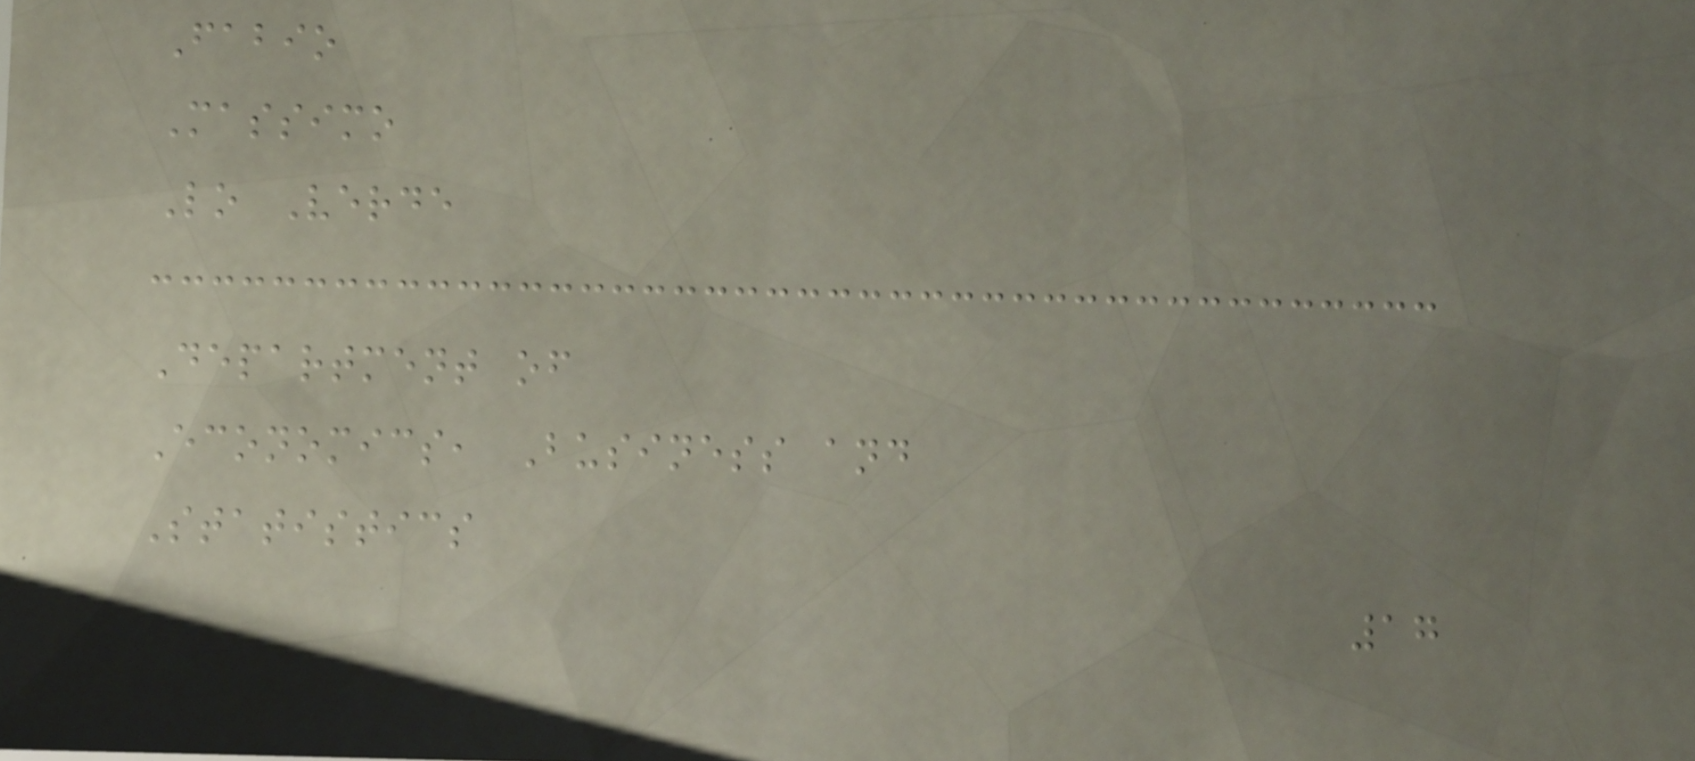Fabio
Massimo
Lo Verde
Department of
Economics, Business and
Statistics
17
